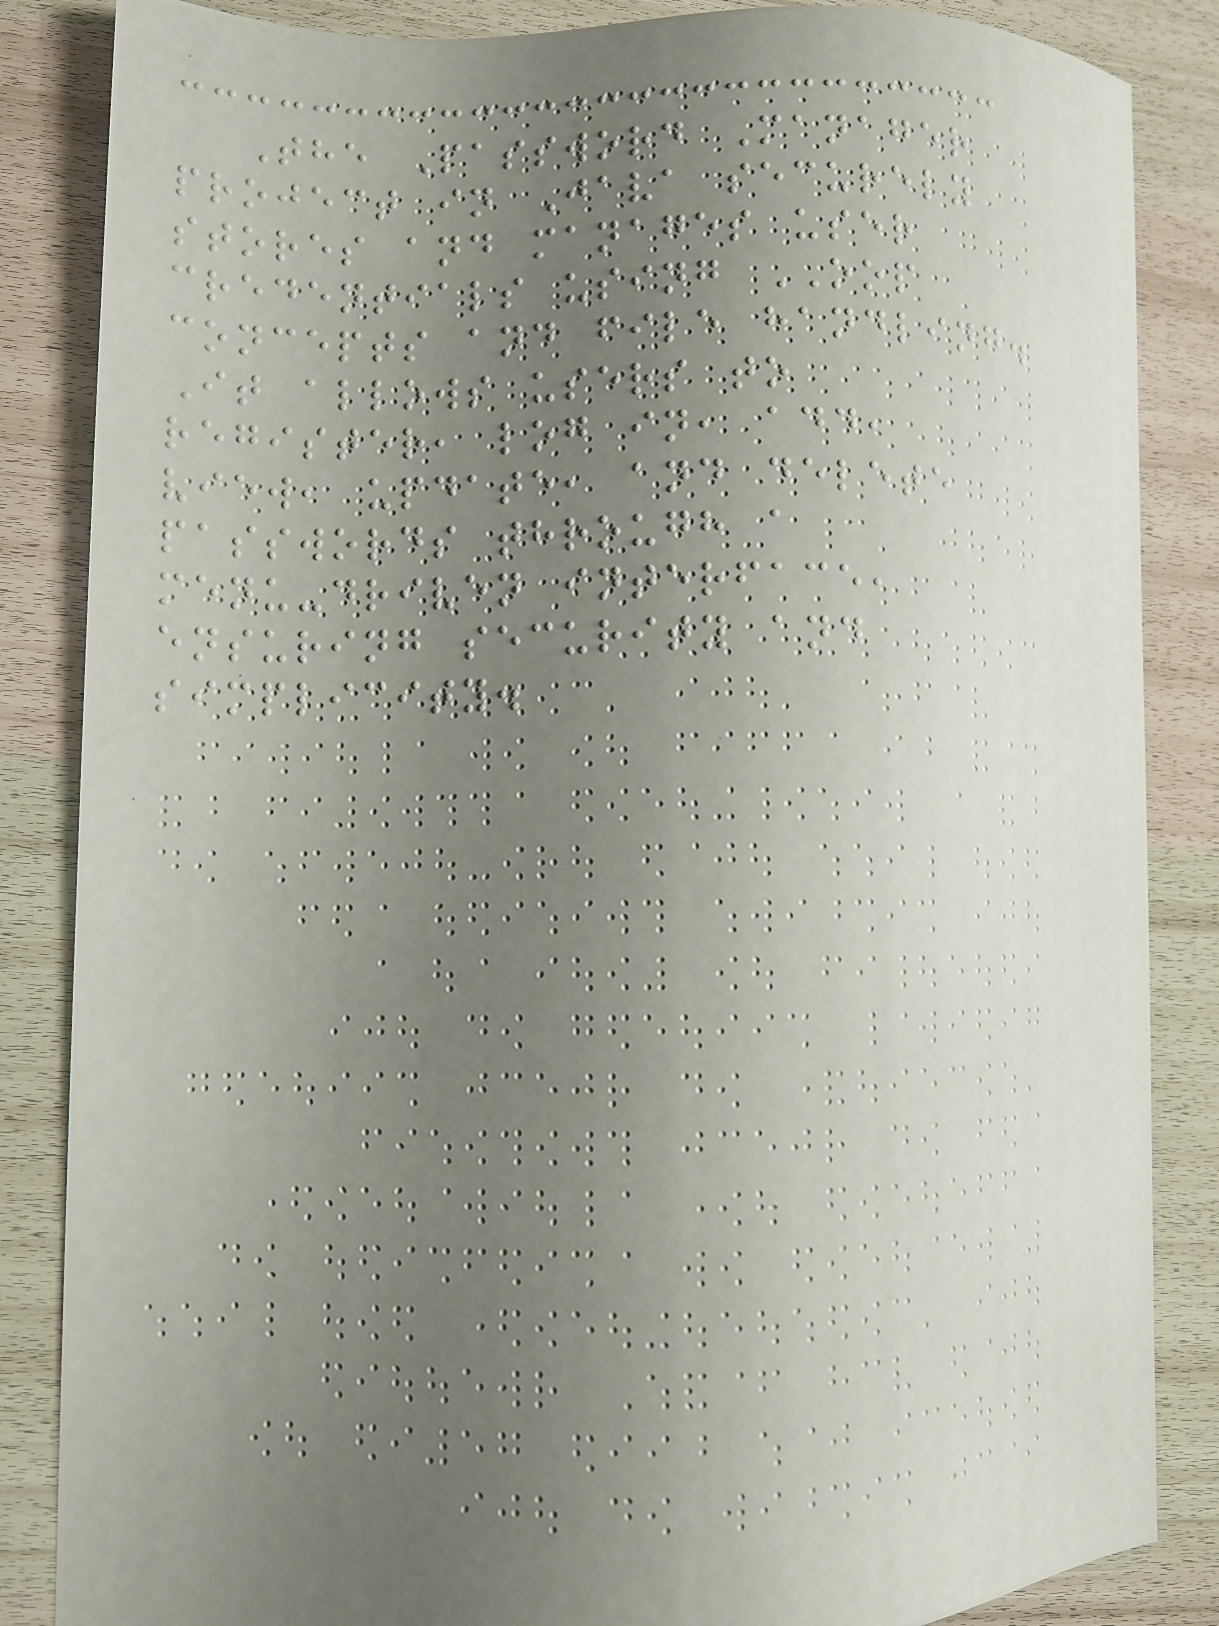The Password Manager
project in Java securely
stores and manages user
credentials using OOP
concepts and file handling.
It allows users to
register, log in, add,
view, update, and delete
passwords through a
menu-driven interface,
ensuring security and
simplicity.
